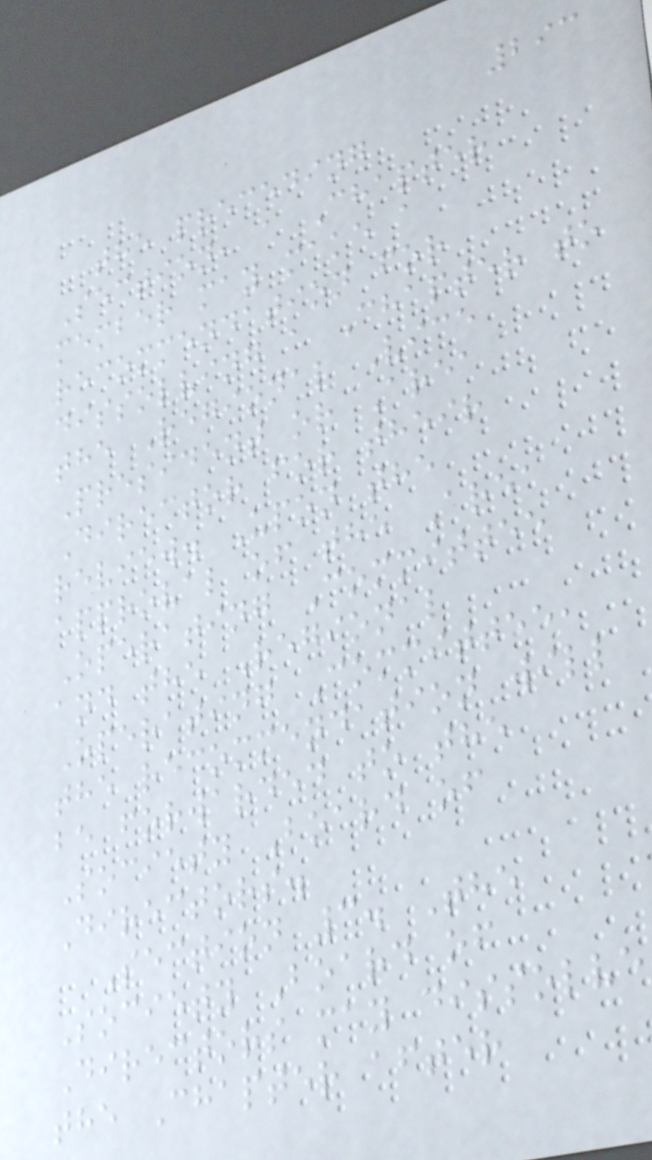293
the preceding
Section, a Chapter
member may make a
recommendation for
dissolving a Chapter to
the Regional Vice
President or Area
Director for their
review. Upon the
approval of the Area
Operating Committee
and the Regional
Operating Committee,
the recommendation will
be forwarded to the
Society Board of
Directors.
Section 3. The
Society Board of
Directors may dissolve
the Chapter after
